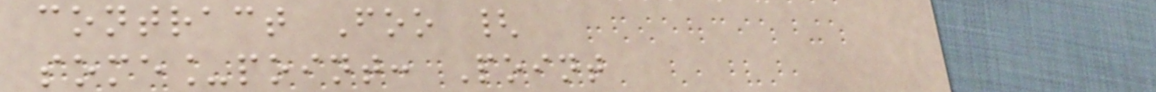contract Foo {
some_point: Point
